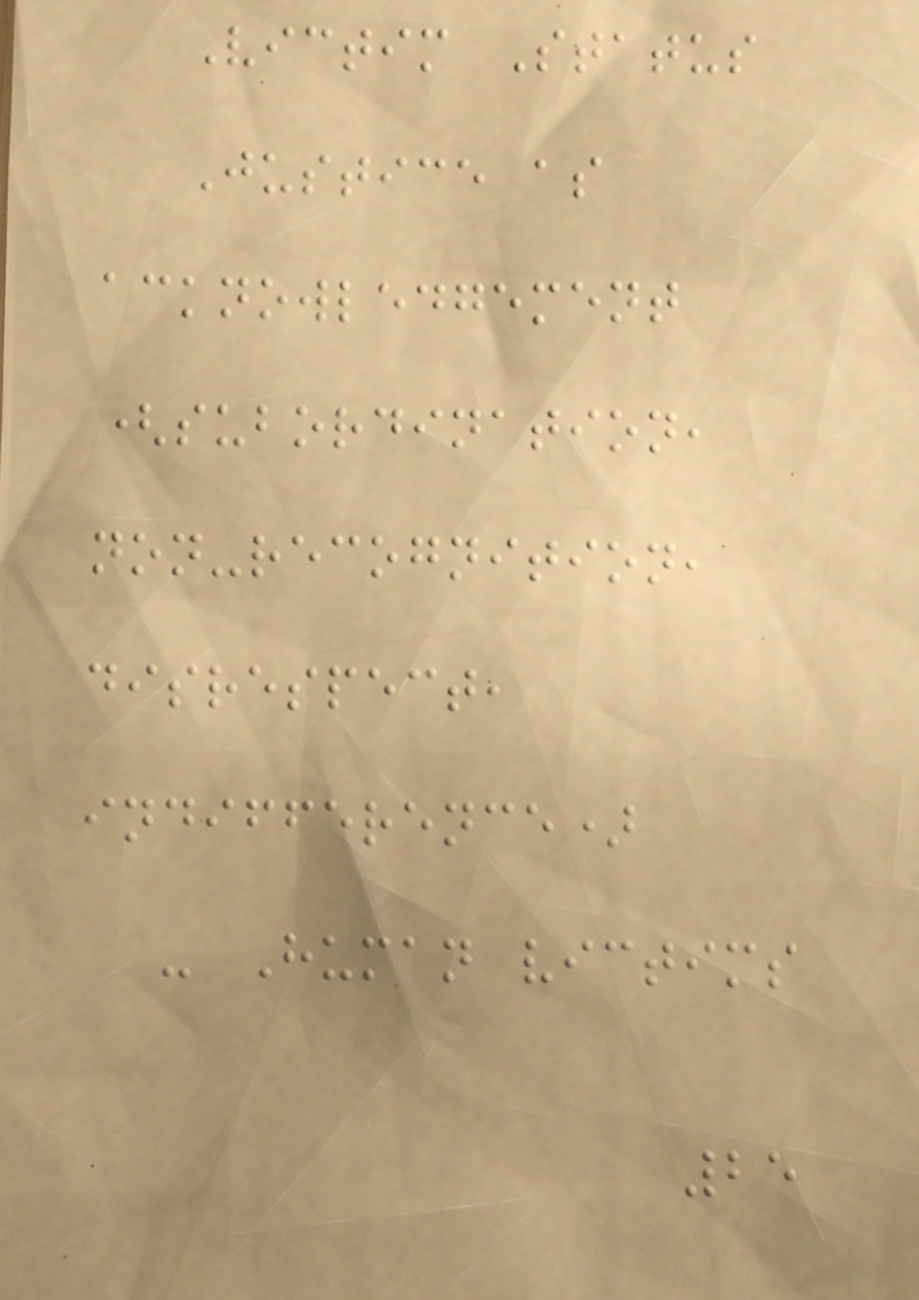Victim Status
Justice as
acknowledgement
(subordination,
non-recognition,
disrespect,
indifference)
- Human victims
25
